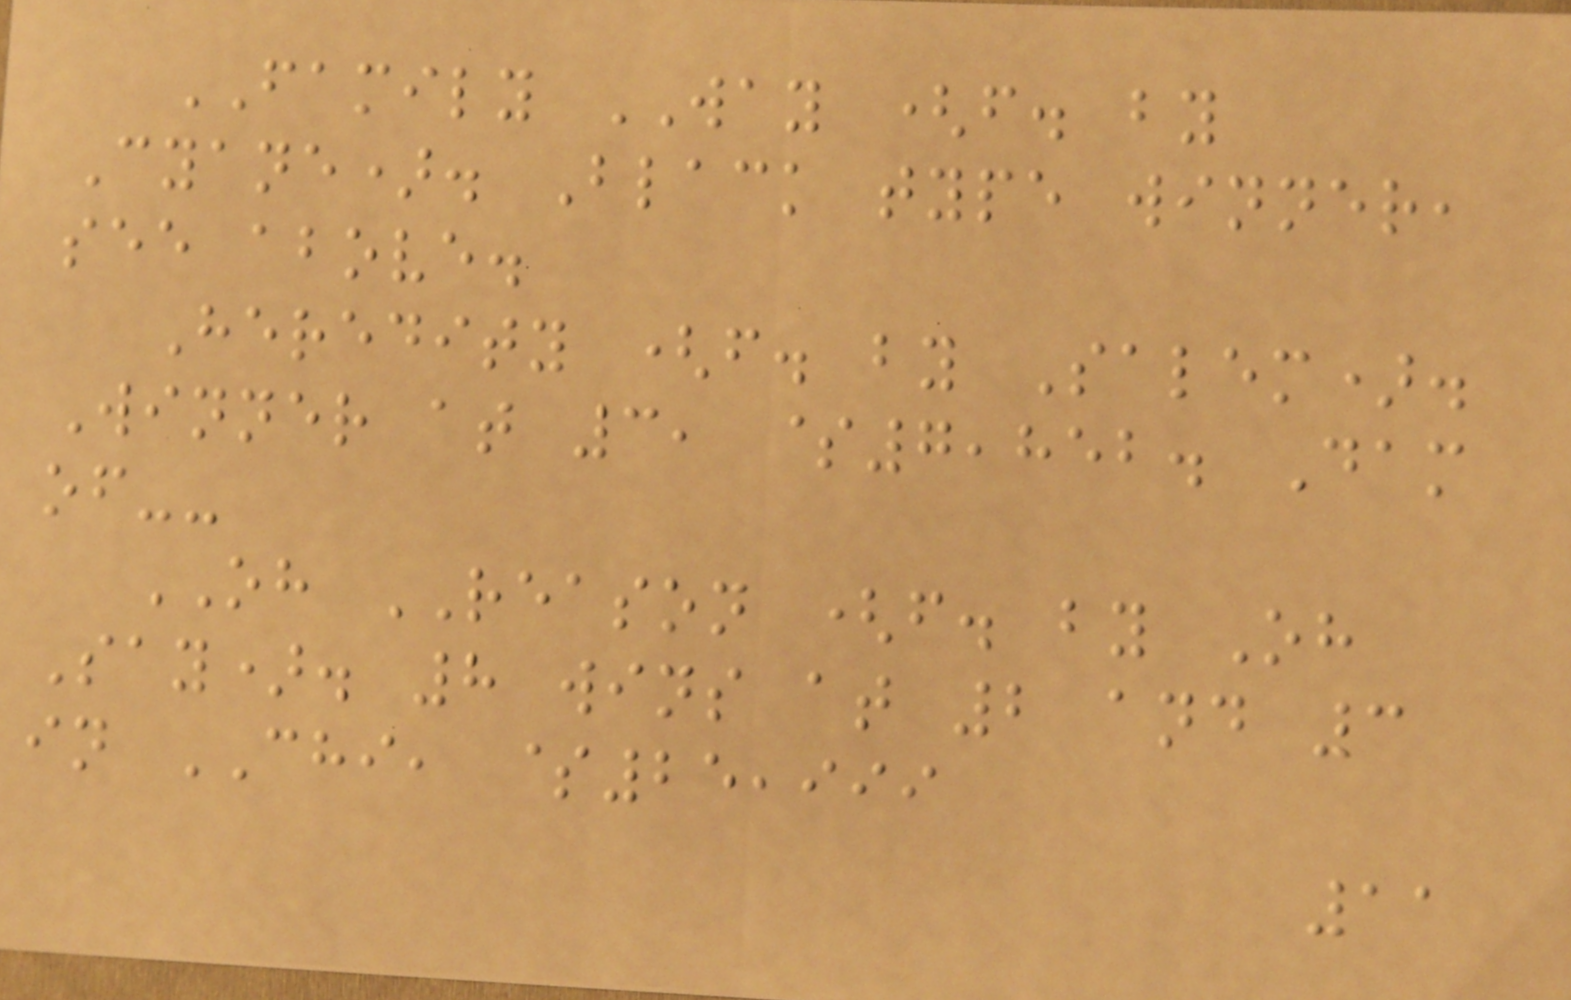FAMILY WAY (f. by
Cyane). Black type winner,
see above.
Heredity (f. by Salem).
Winner at 3, $7,852. Dam
of--
OH REASON (f. by Oh
Say). 8 wins at 2 and 3
in CHI, $25,999
11
